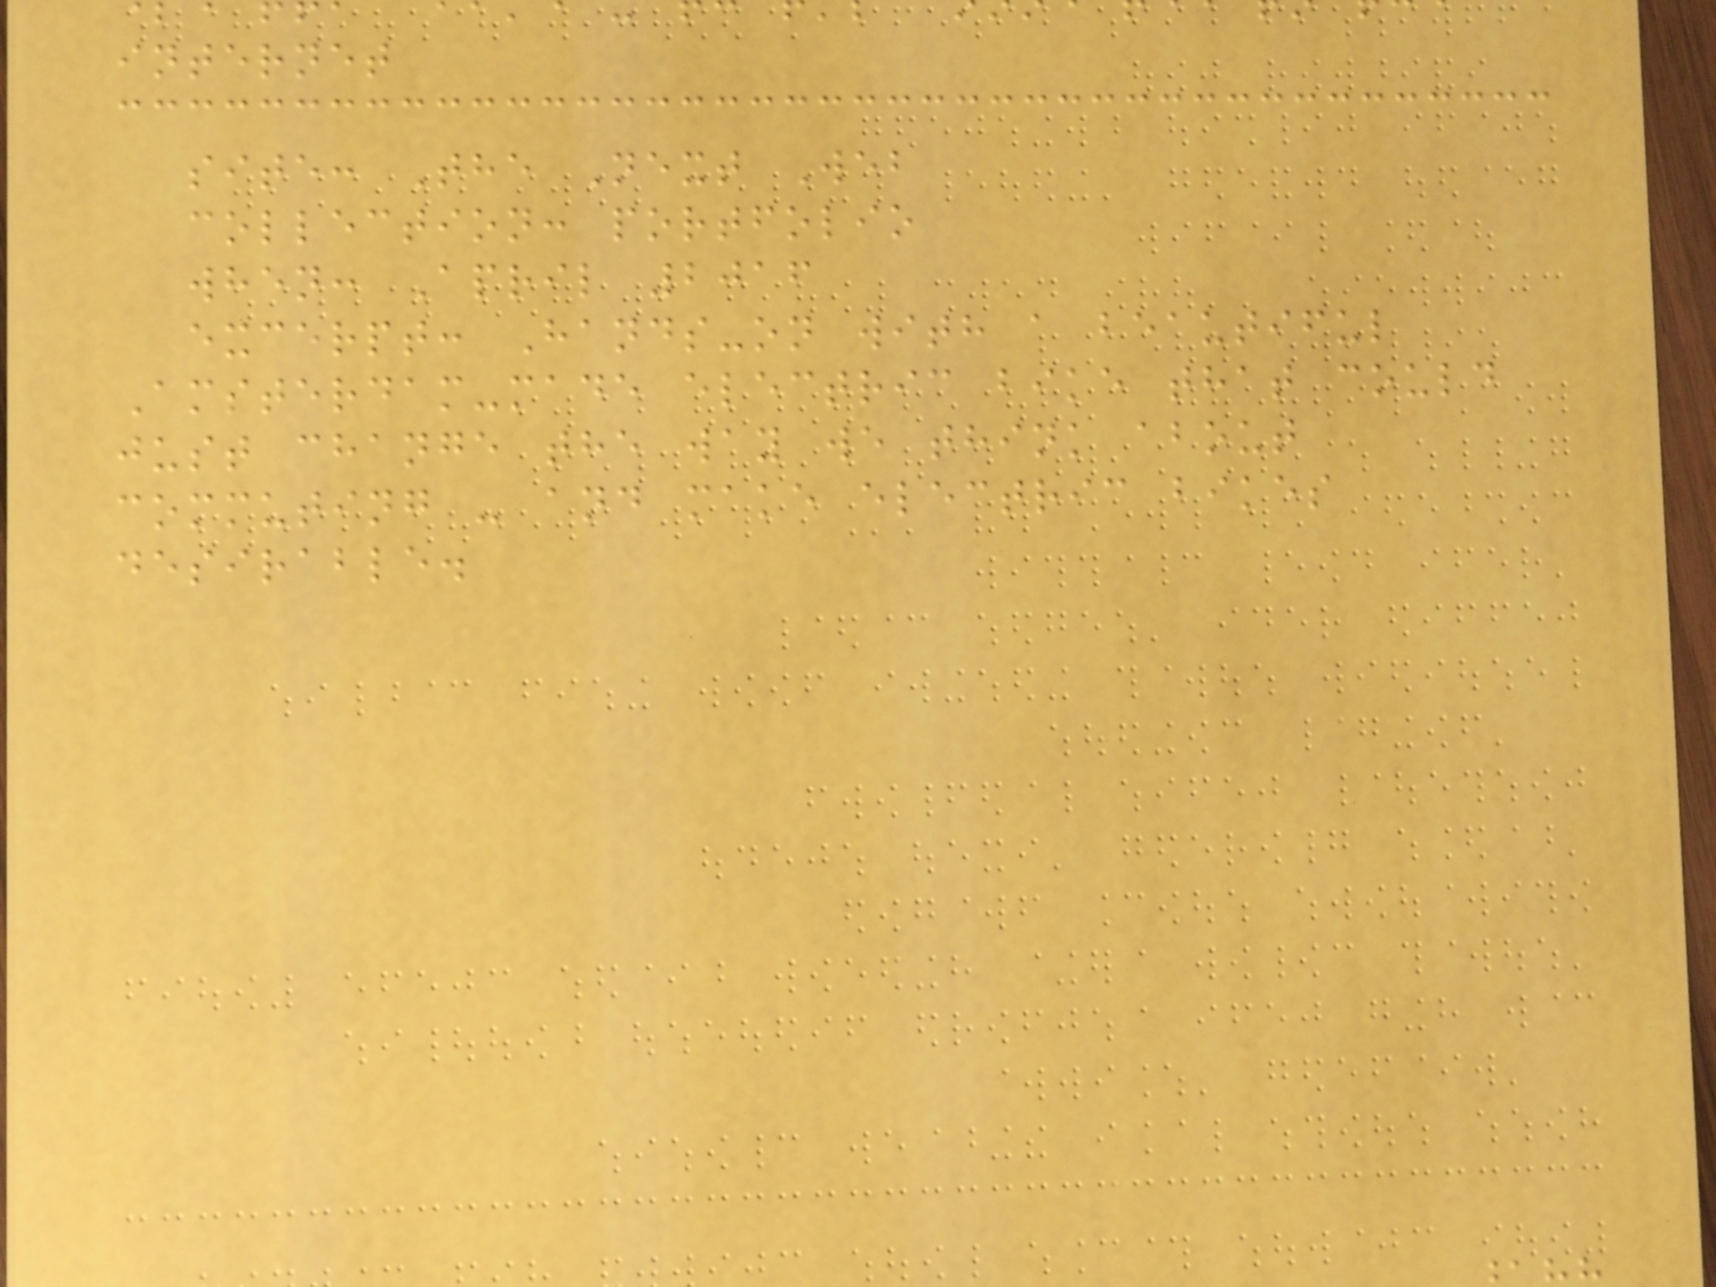internet
site: The Next Web
collection: portfolio
when: April 2016
excerpt: Hands-on with a beautiful
Amsterdam-made electric bike that could
just change the way we think about
commuting - and make electric bikes
desirable.
